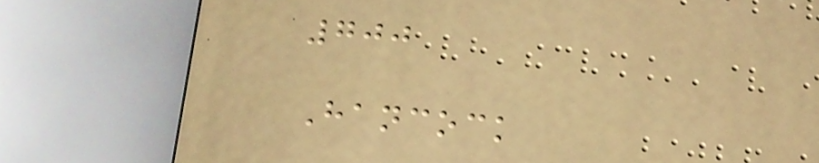700
Hancock
